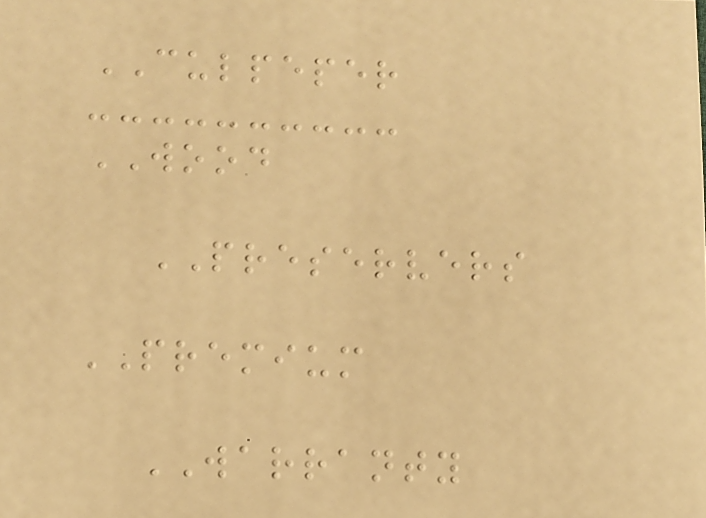CULPEPER
WOOD
PRESERVERS
PREMIUM
WARRANTY
